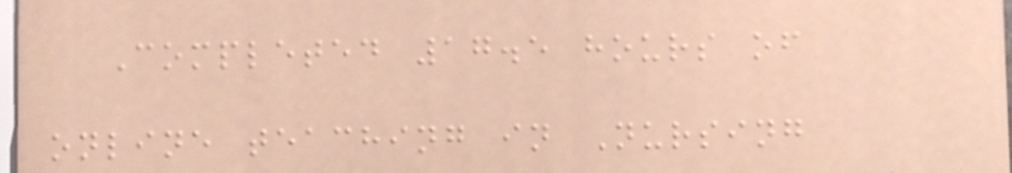Completed 17.5 hours of
online teaching in Nursing
